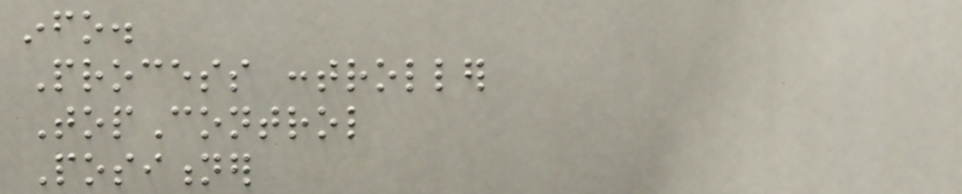info.
Process controller
TopControl
Positioner
